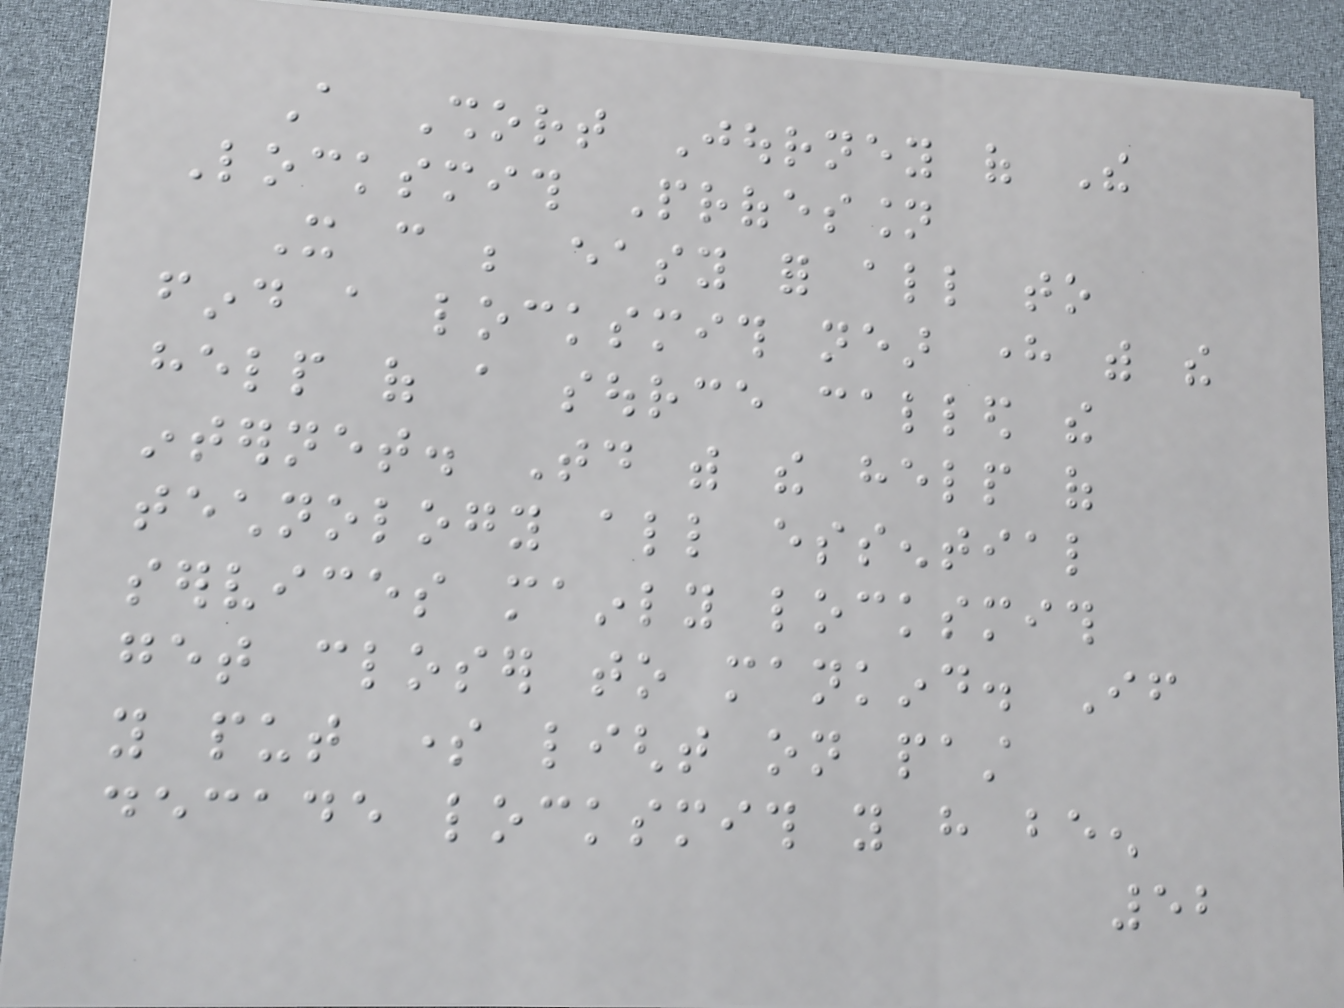A Short Journey of The
Locksmith Profession
It can be easy for all to
find a locksmith near here with the
help of a source called the
internet. Today with the help of
technology all essential
services mainly locksmith
get closer to mankind. If
you put some light on past
decade locksmith you have been
52
